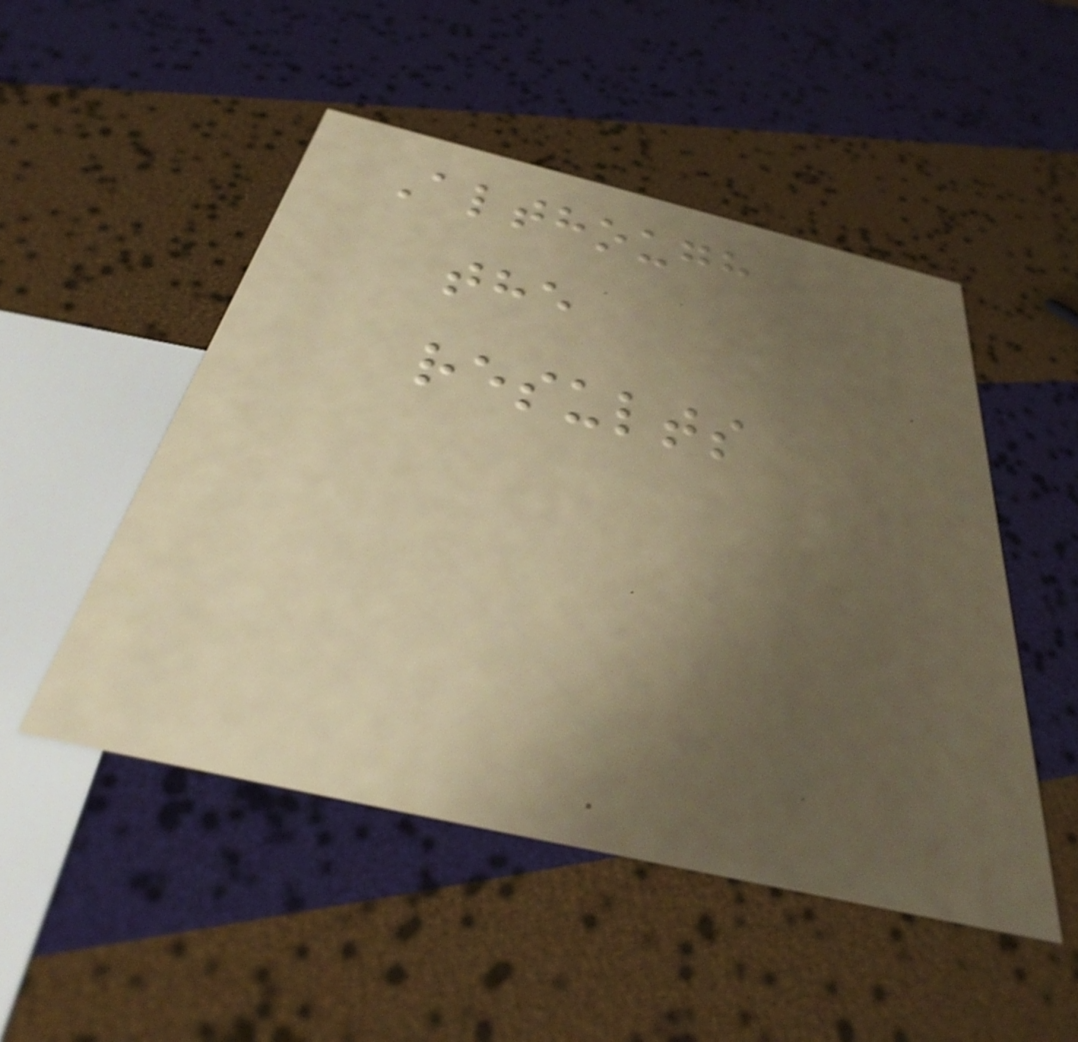Although
the
results
